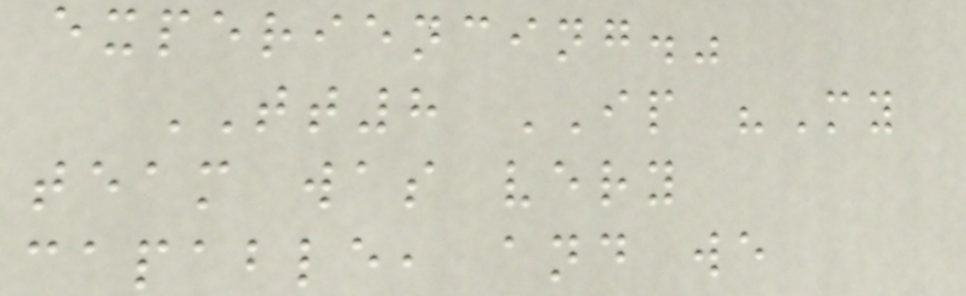experiencing."
TT8 IP "My
team was very
capable, and we
